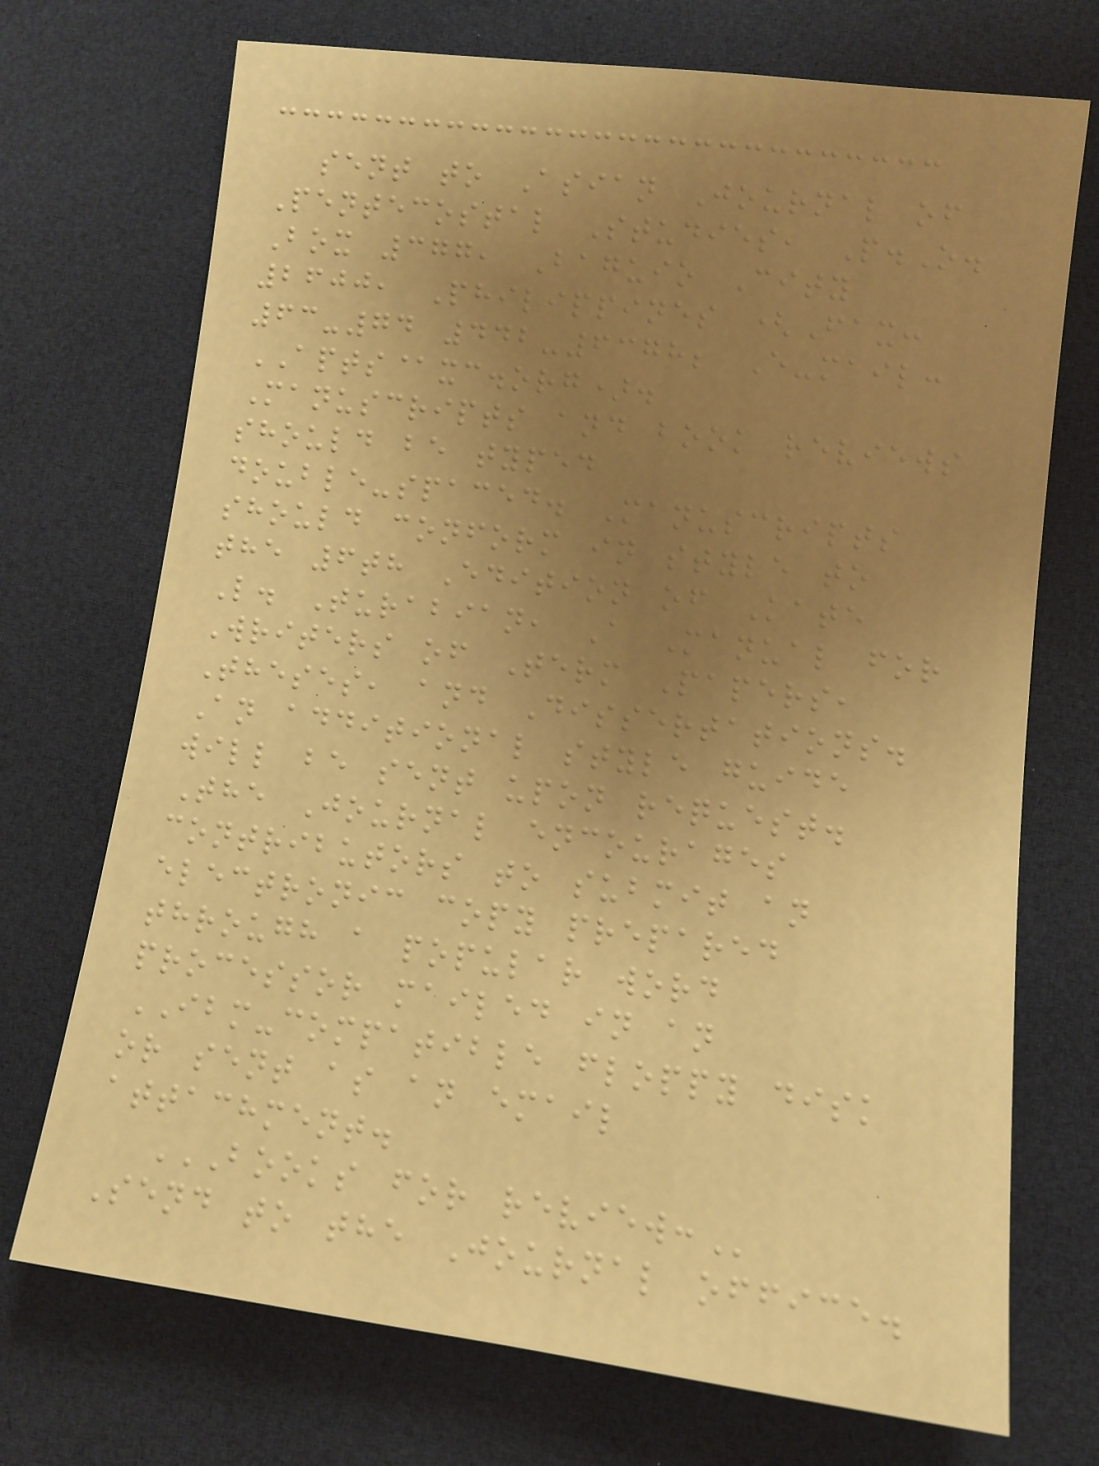sent to Asian Journal of
Pentecostal Studies, P.O.
Box 377, Baguio City
2600, Philippines (Fax:
63-74 442-6378; E-mail:
APTS@xc.org).
Manuscripts and book reviews
should be typed
double-spaced. Manuscripts
should conform in style to
the 6th Edition of Kate
L. Turabian, A Manual for
Writers of Term Papers,
Theses, and Dissertations.
An additional style guide
will be sent upon request.
The Journal encourages
contributors to submit an
electronic copy prepared
through a popular word
processor mailed in an
IBM-compatible floppy disk
or sent as an email
attachment.
BOOKS FOR REVIEW:
Send to the Journal office.
